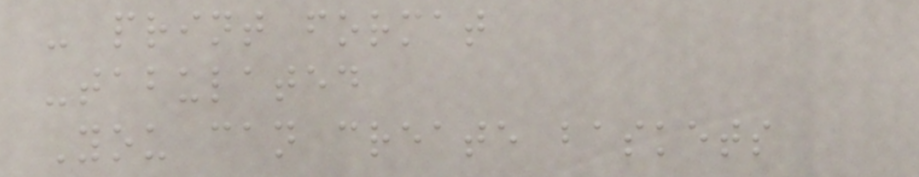- print format
-tabulated
You can create baskets
